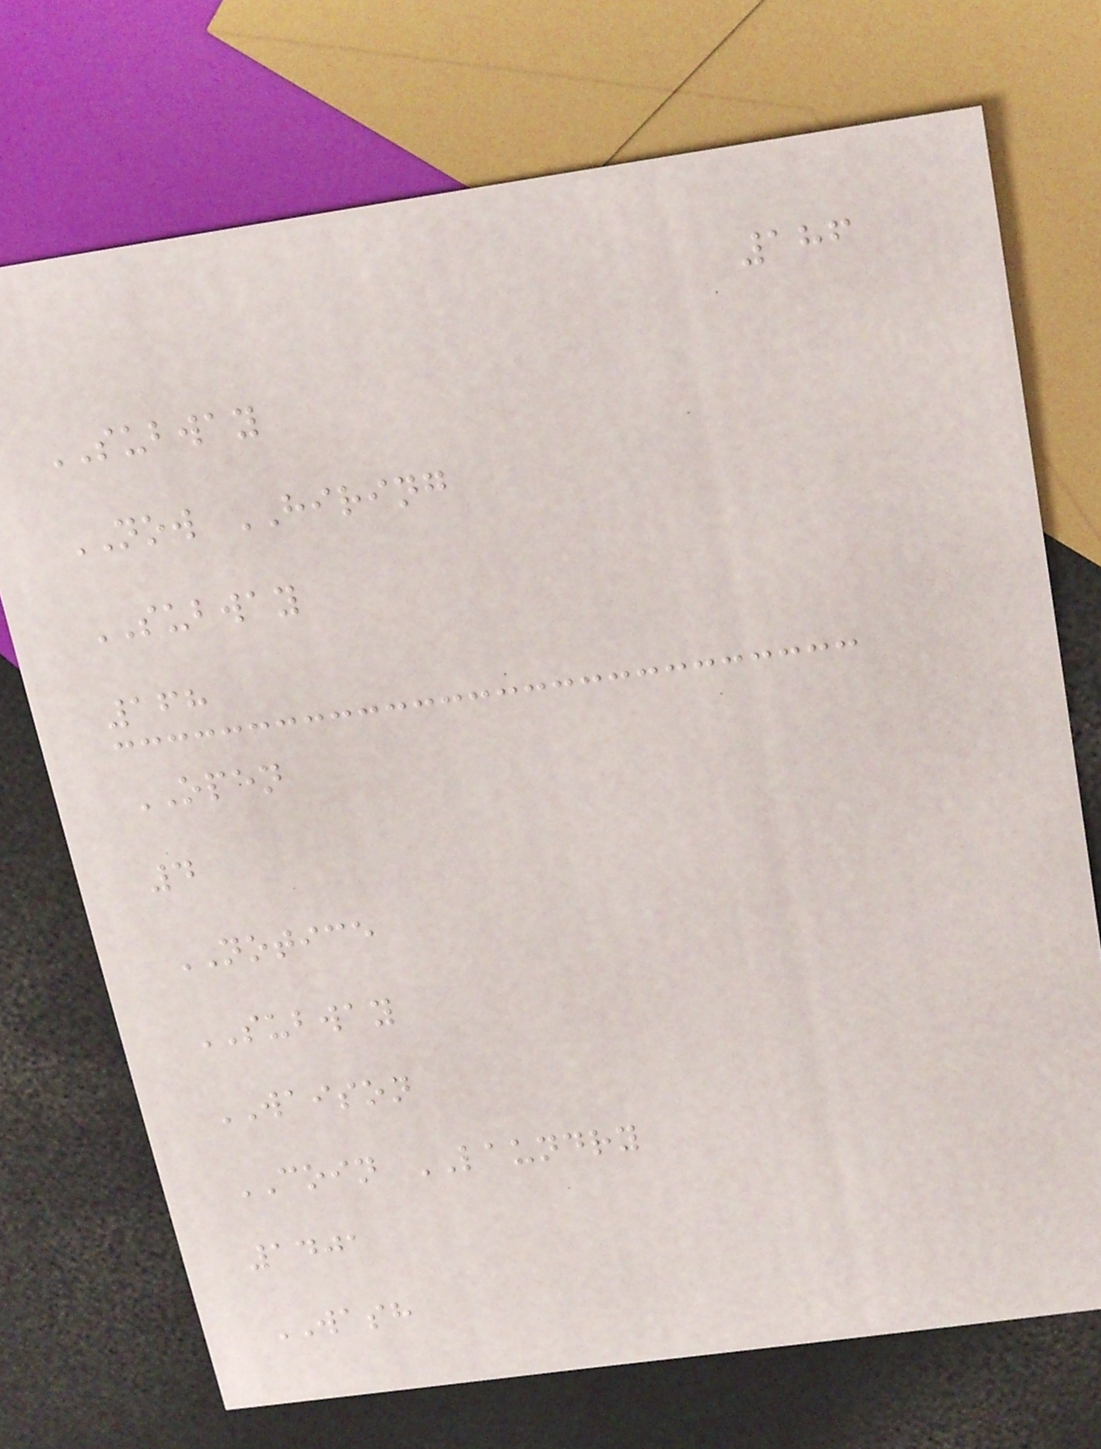186
SUBWAY
NOW HIRING
SUBWAY
168
OPEN
4
NOTICE
SUBWAY
WAISON
COIN LAUNDRY
1401
WASH
